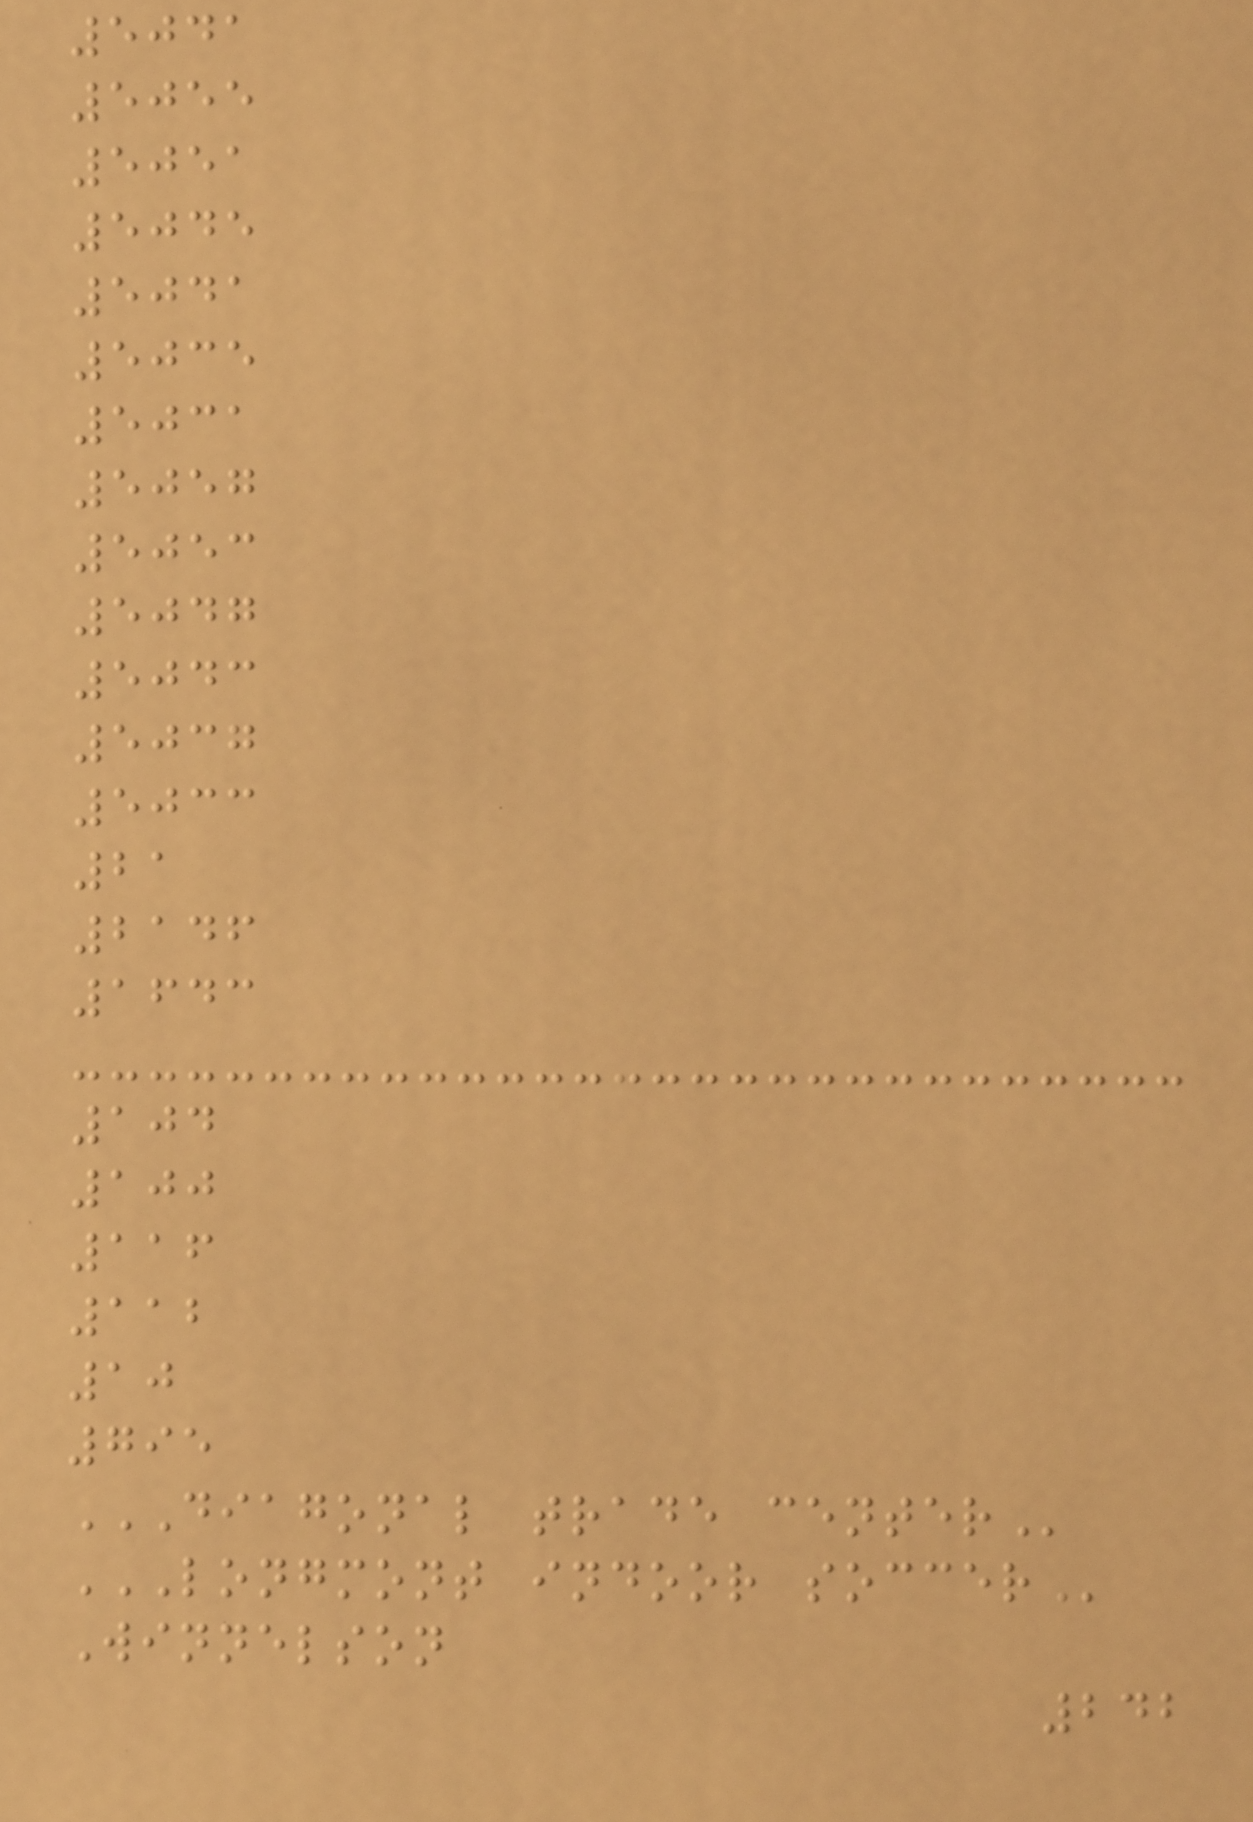5041
5055
5051
5045
5041
5035
5031
5057
5053
5047
5043
5037
5033
21
2146
1643
104
100
116
112
10
795
DIAGONAL TRADE CENTER
LONGMONT INDOOR SOCCER
Winnelson
242
